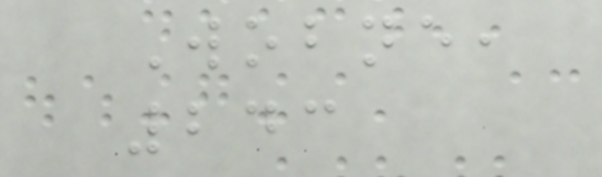Wobne,
243
